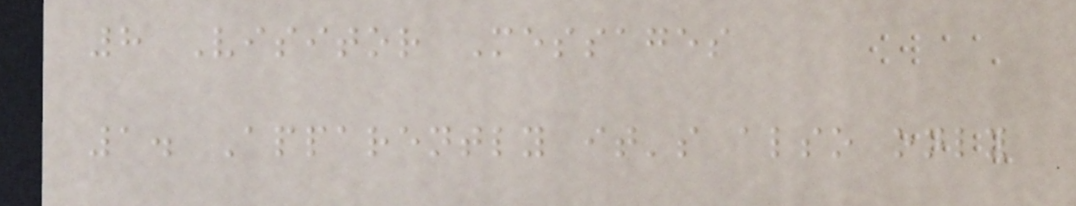8 Visitor Messages
1. Apparently it's also only
